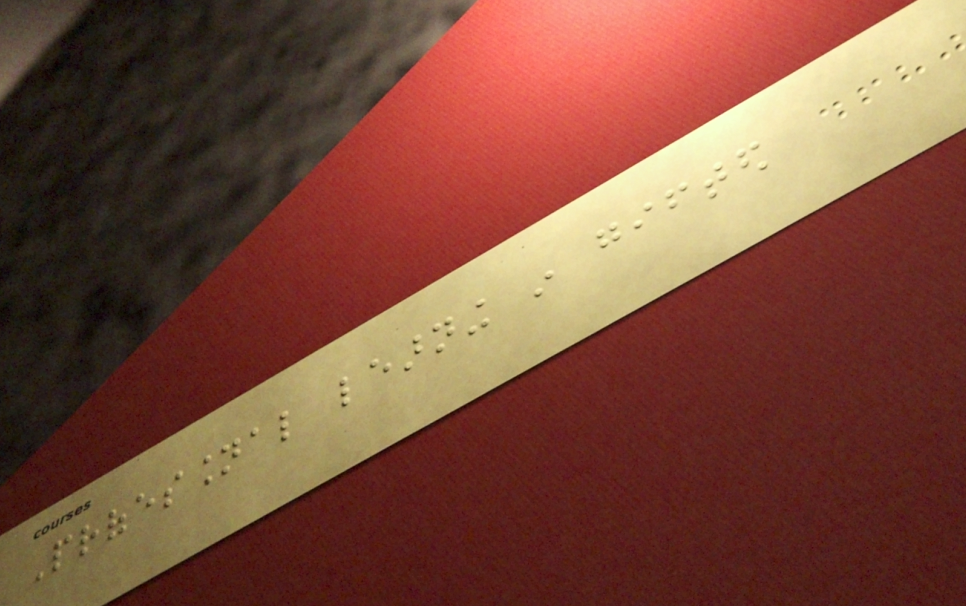Professional learning in gifted
